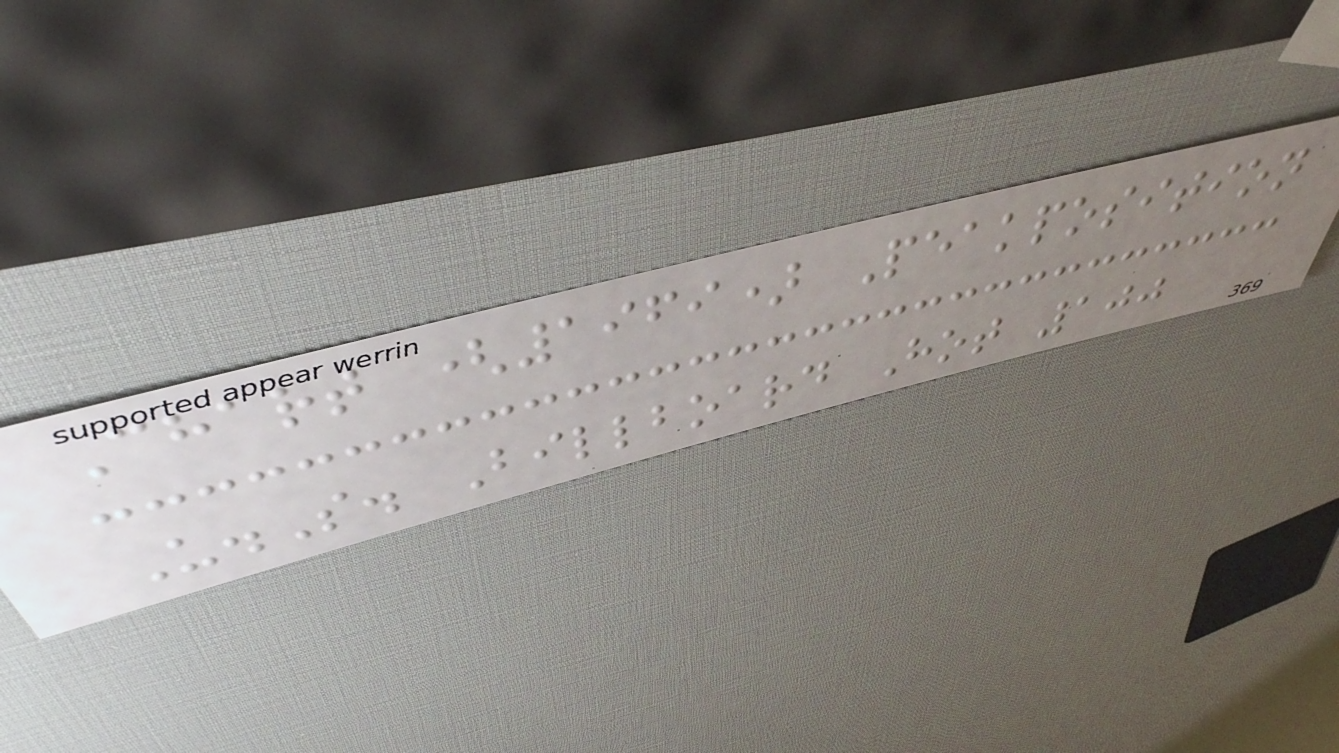Chart (1969) Peakposition
U.S. Billboard Hot 100
